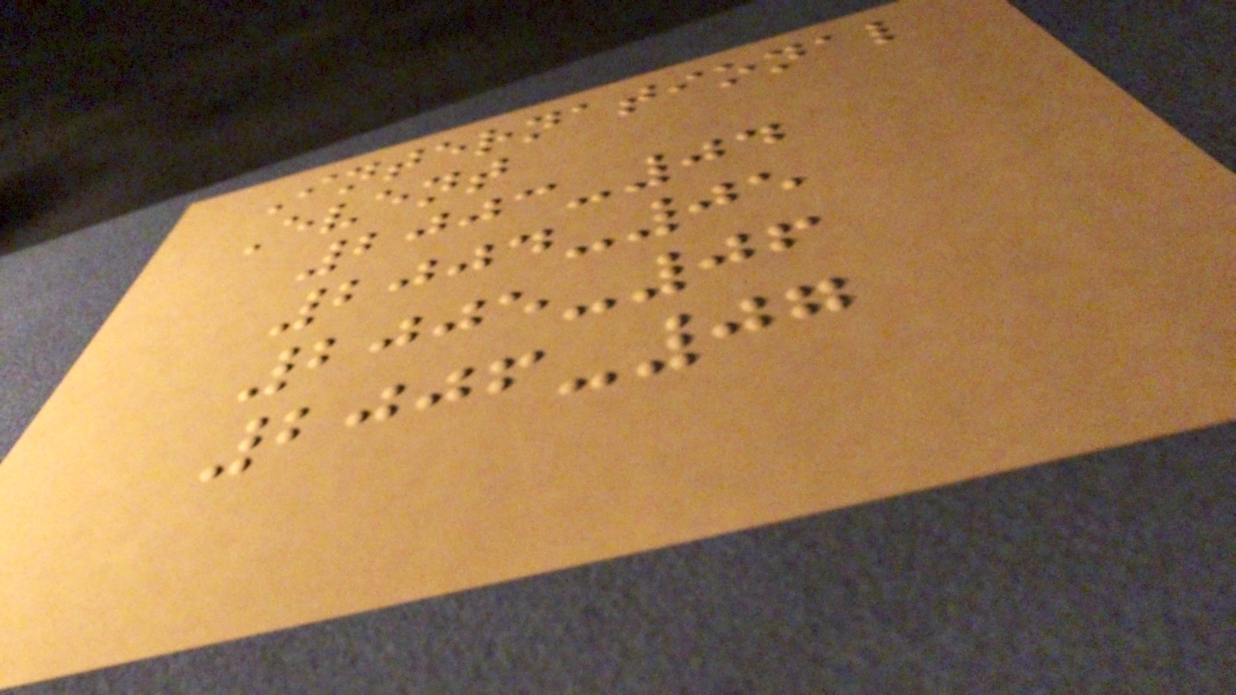International
Event
2003-04
2004-05
2005-06
2006-07
